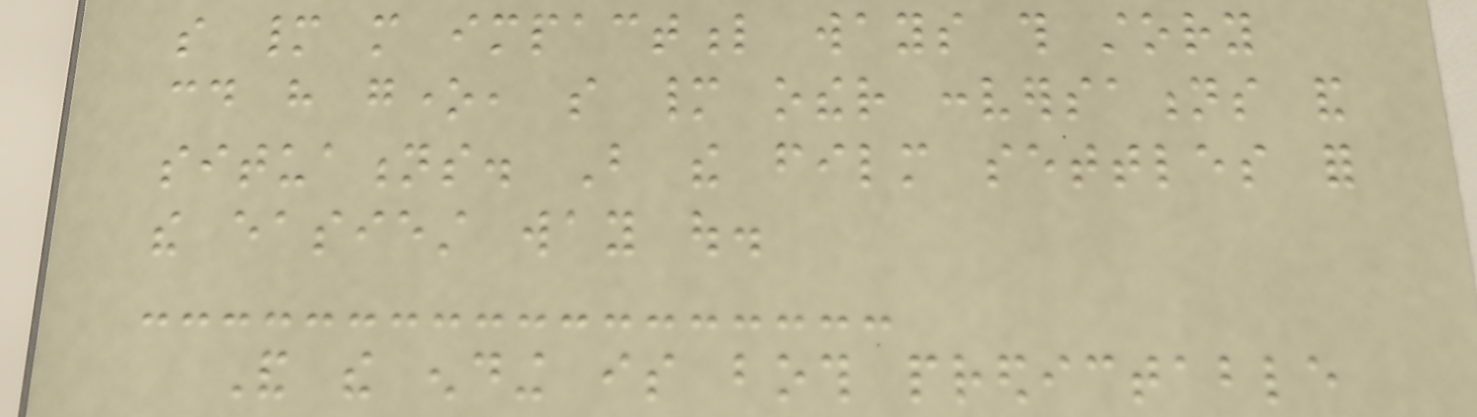so many more impactful ways this story
could have gone, so many other conversations and
situations. But the film settles for
the easiest way out.
And the ending is both predictable
